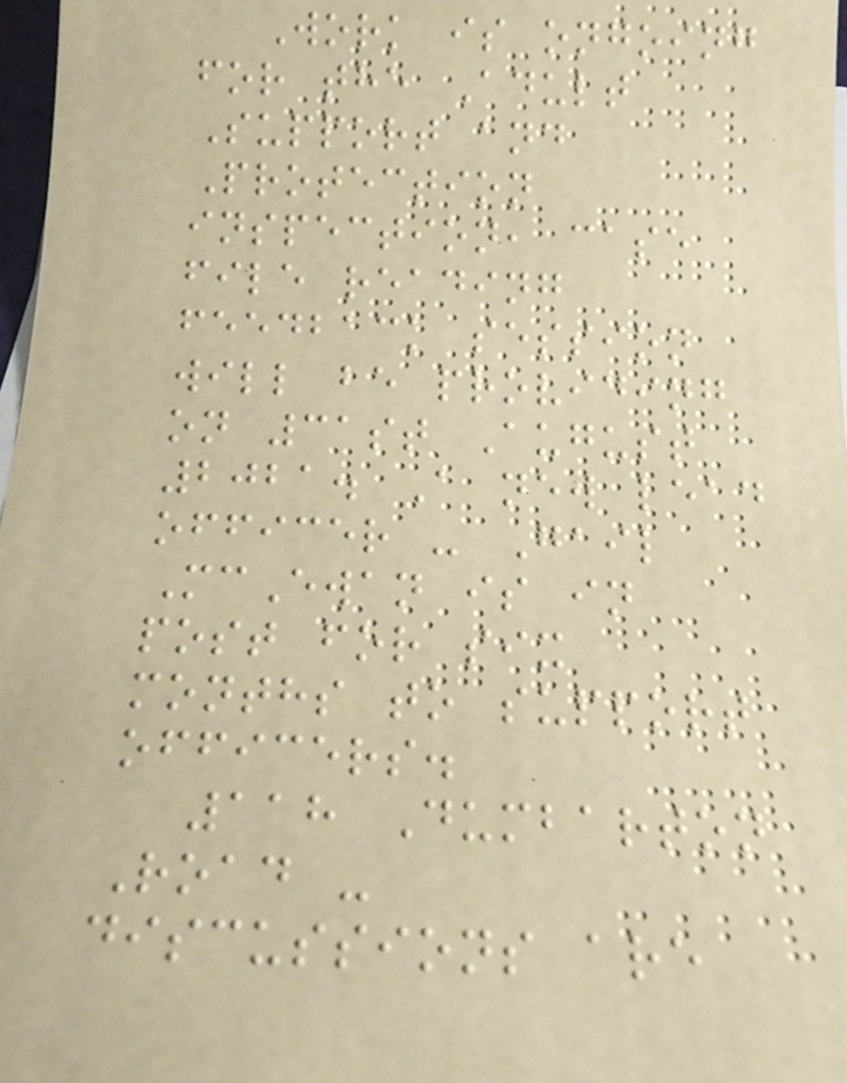Work is ongoing
for the Adult
Support and
Protection
inspection, case
file reading
feedback session
will be providing
on 31st August
2021. A new lead
officer - Gail
McEwan is in
post for six
months to support
officers.
118 Dumbarton
Road -
discussions are
